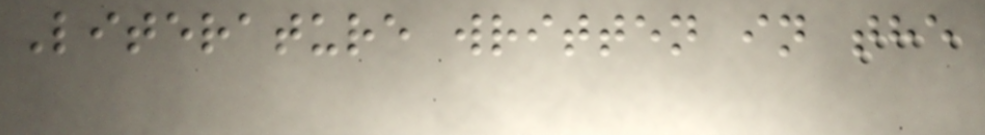Literature written in the
